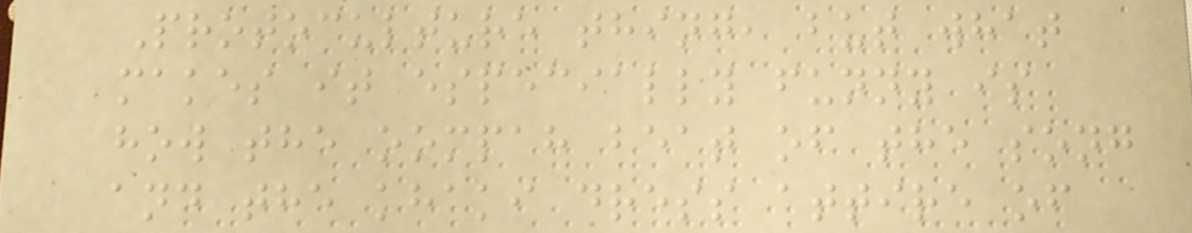Protoculture thing, but what
makes it especially funny is
how the oompah beat of the song
and the khaki dress attire of
